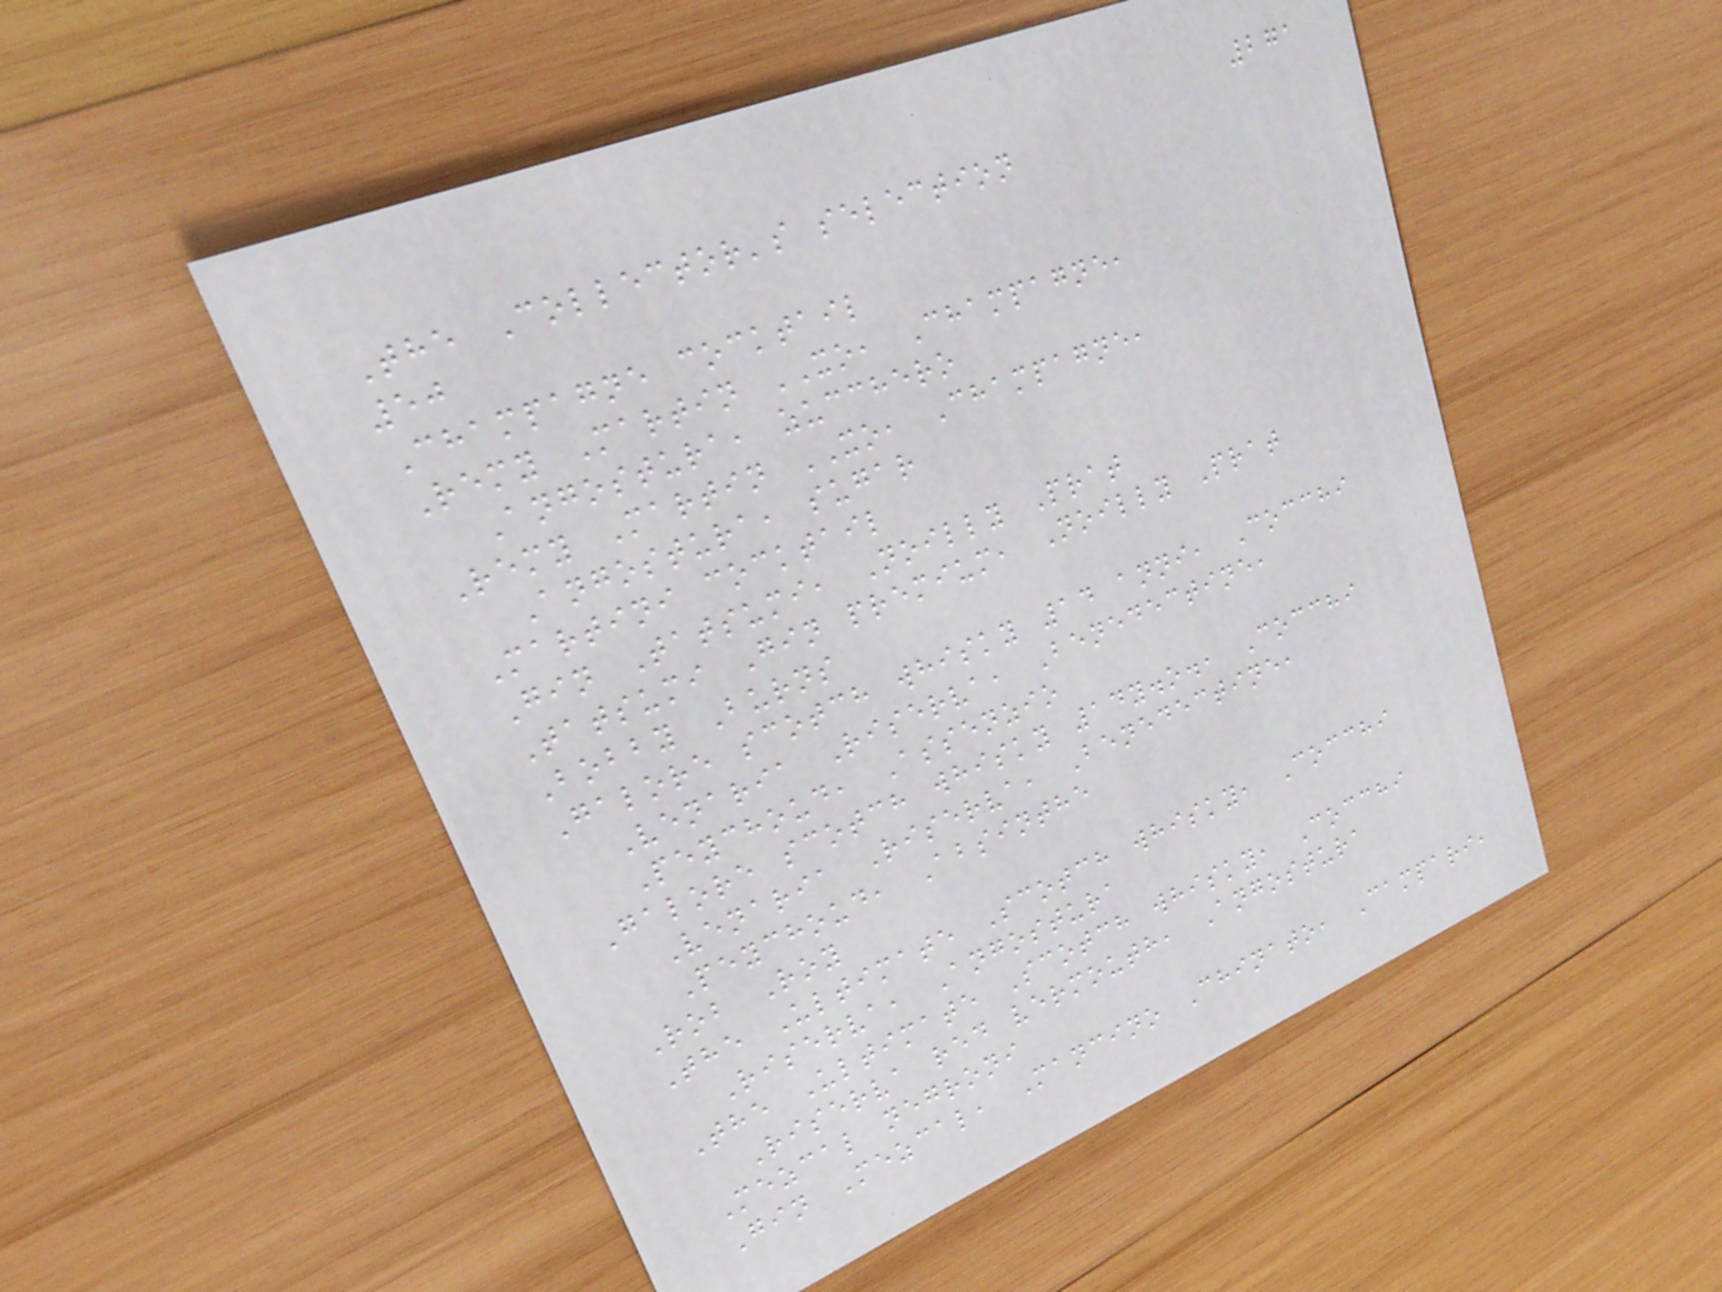271
The Collector's selection
50
Champagne cocktail
Remy Martin XO, Champagne,
Angostura, zucchero
Remy Martin XO, Champagne,
Angostura, sugar
Martini cocktail
Gin Tatsumi, Noilly Prat
Tatsumi Gin premium, Noilly Prat
Bobby Burns
Galore scotch whisky 14 anni, Cocchi
Venaria Riserva, Benedectine,
Peychoud, Assenzio
Galore scotch whisky 14y.o., Cocchi
Venaria Riserva, Benedectine,
Peychoud, Absinthe
Rob Roy
The Ultimate Scotch whisky, Cocchi
Riserva, Angostura
The Ultimate Scotch whisky, Cocchi
Riserva red vermouth, Angostura
Mezcal negroni
Gin Mezcal, Mancino Chinato, Campari,
